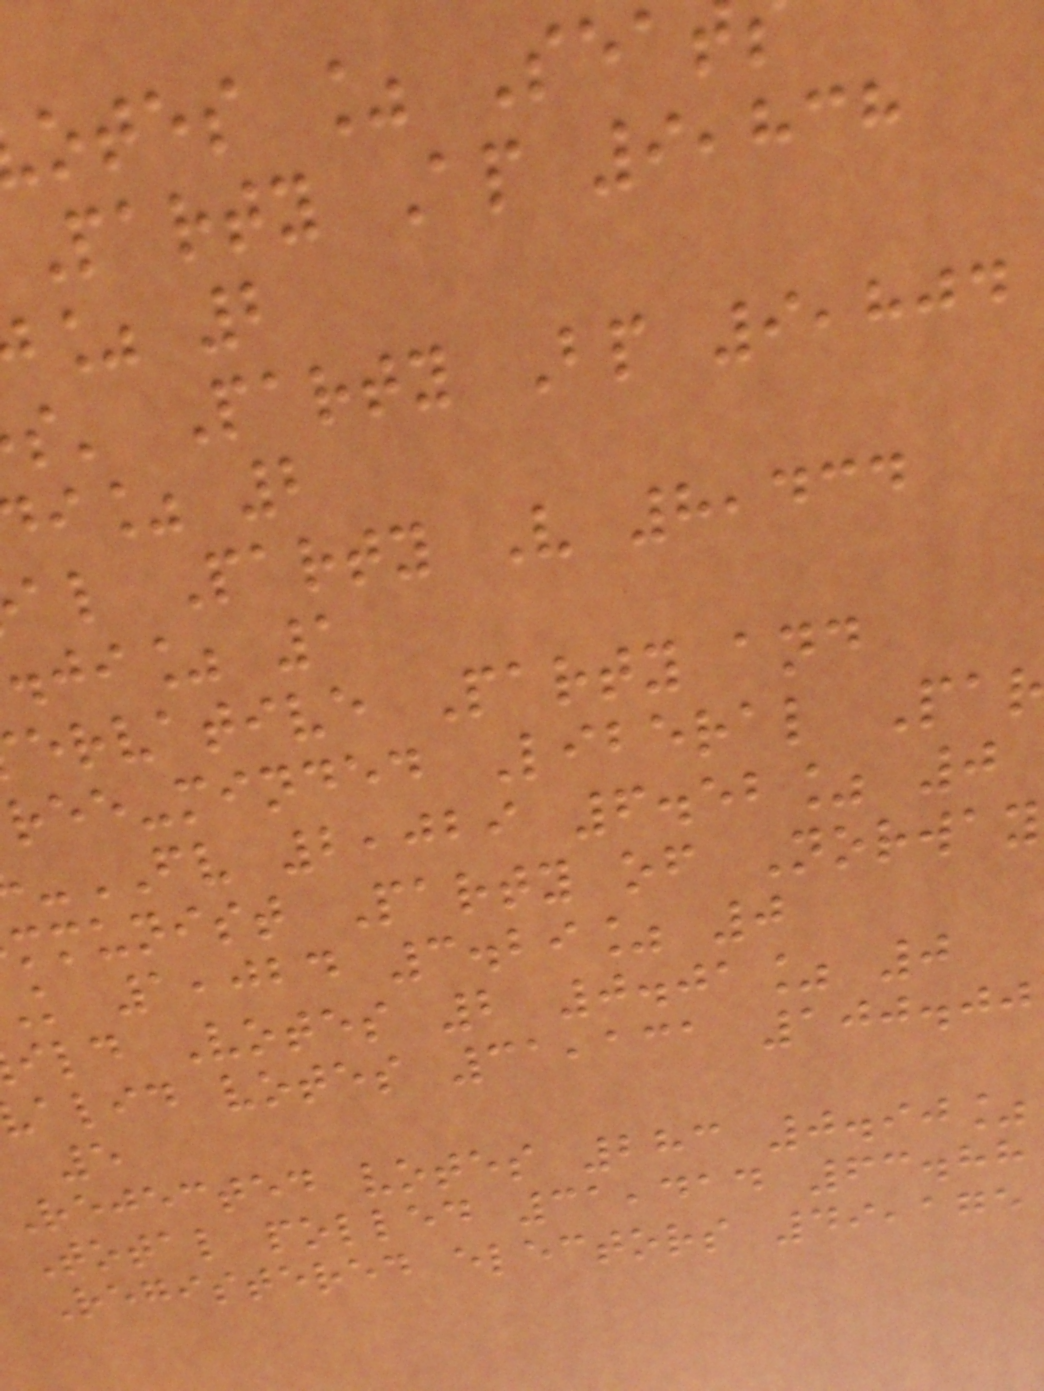otes % Sea
Party Ap 9,838
% 2
s' Party Bp 9,804
i% 2
al Party V 8,434
.ji% 1
ervative Party and
ree-minded Liberal Pa
-FV 2,029 6.52% 0
mmunist Party of Norway
k 1,024 3.29% 0
ild Votes 2 0.01% 0
alid votes 31,131 100.00
5
Rejected votes 283 0.90%
Total polled 31,414 63.88
Registered electors 49,175
